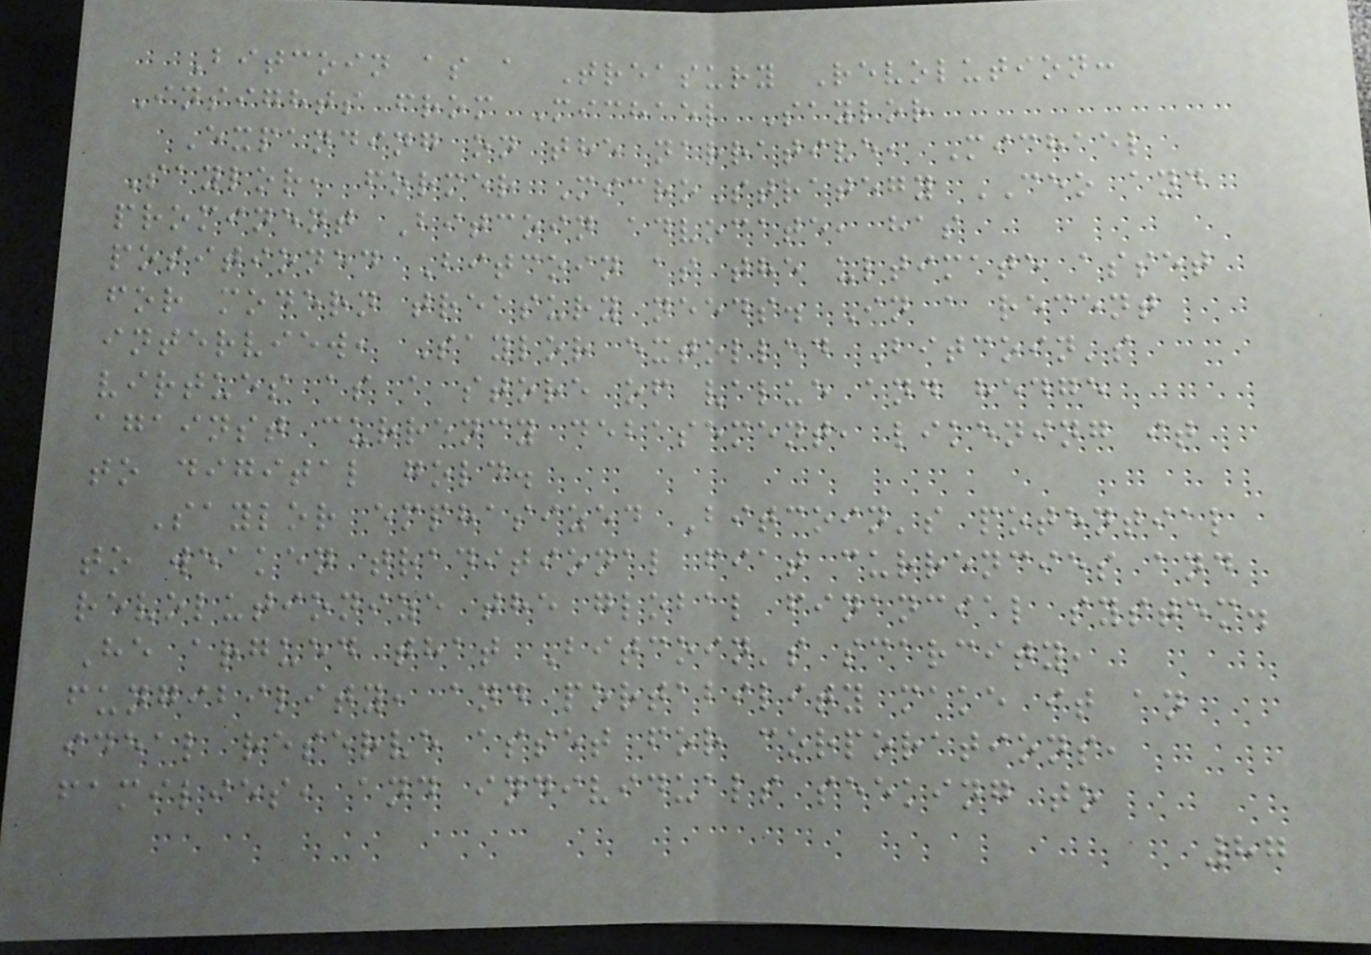Bitcoin as a Treasury Revolution:
Insights from Michael Saylor
Expanding on the narrative, Michael
Saylor, former MicroStrategy CEO and
prominent Bitcoin advocate, has
positioned Bitcoin as the ultimate asset
for modern treasury needs. In a recent
interview, Saylor extolled Bitcoin's
virtues as a store of value and hedge
against currency debasement, likening it
to digital gold.
Saylor emphasized Bitcoin's potential
to weaken traditional fiat currencies and
revolutionize the global financial system.
He argued that Bitcoin's scarcity,
fungibility, and portability make it an
ideal reserve asset for corporations,
families, and individuals seeking to
87
